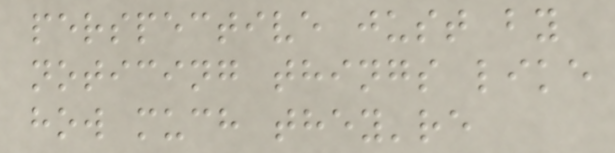perspective just by
noticing things like
how much they're
